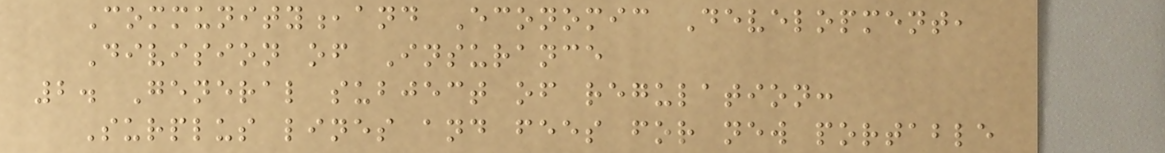Community,and Economic Development,
Division of Insurance
2. General subject of regulation:
Surplus lines and fees for new portable
